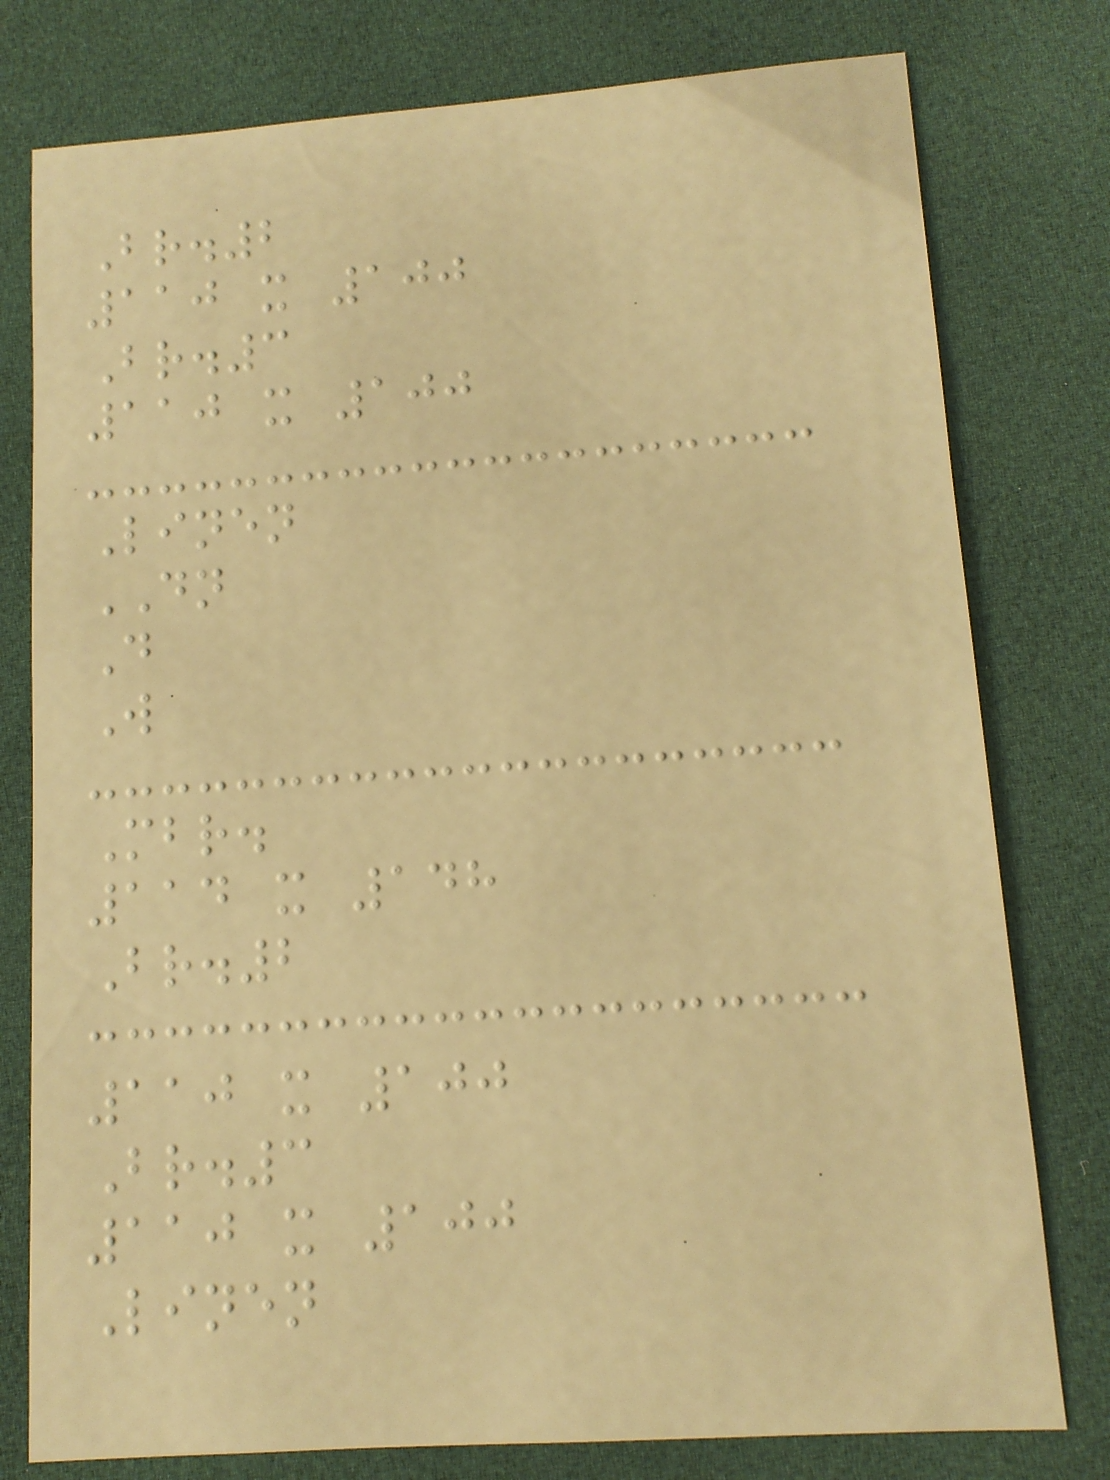Br.2
110 x 100
Br.3
110 x 100
Linen
DN
D
W
Mbr.
114 x 148
Br.2
110 x 100
Br.3
110 x 100
Linen
